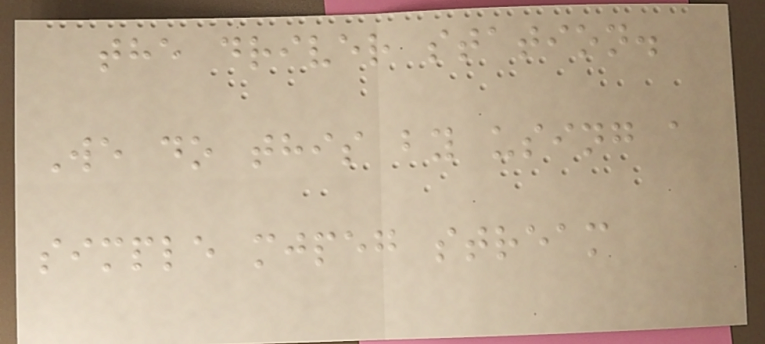the driver station.
We do this by using a
simple mjpeg stream
